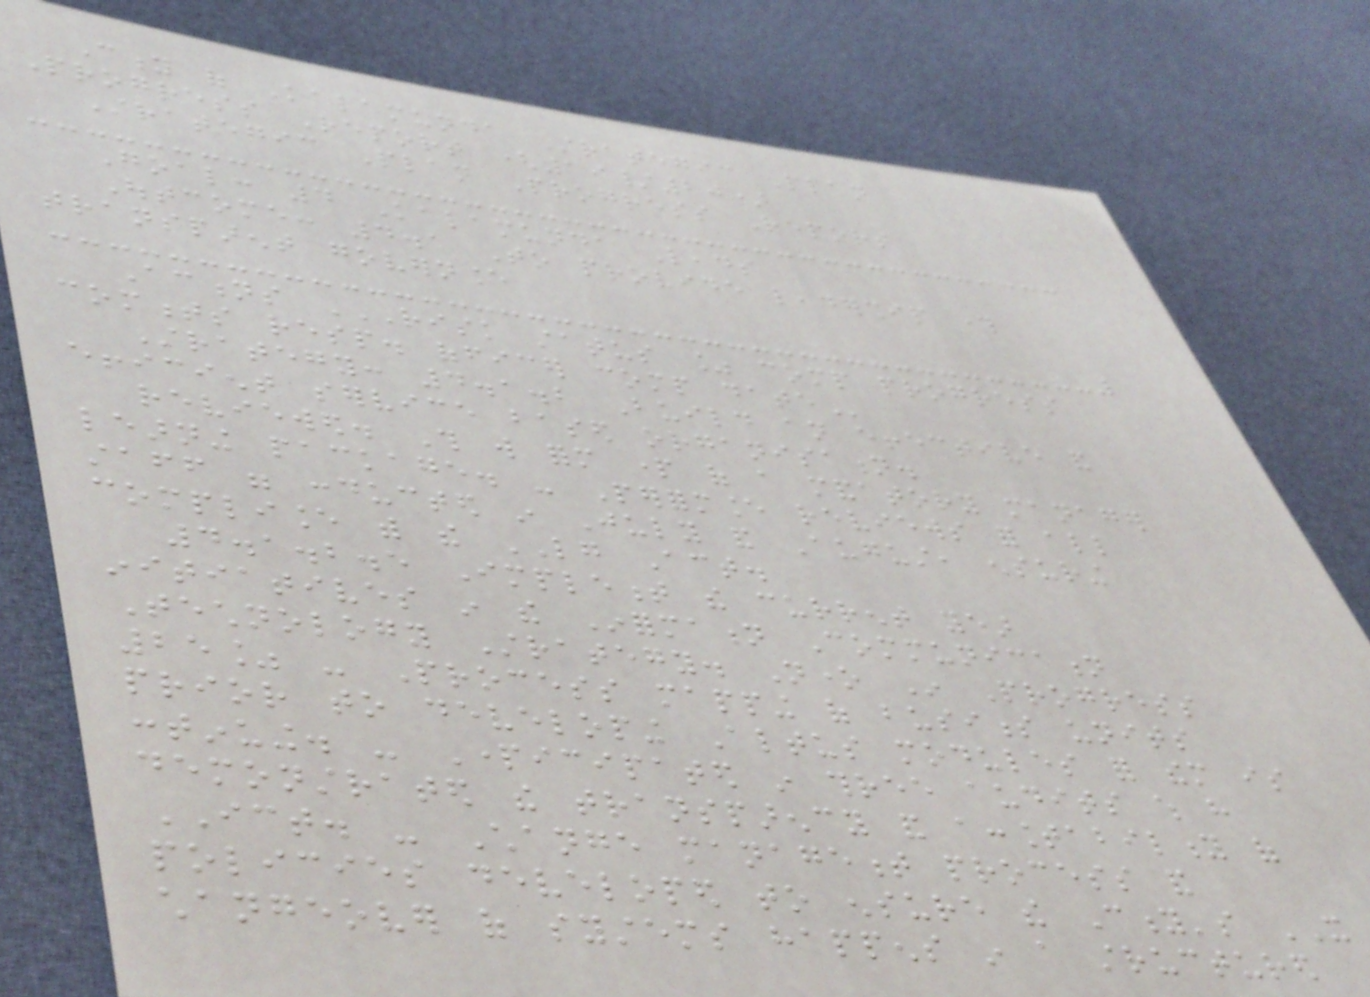City of Kalamunda Strategic Plan
Progress Report (19/20)
Strategic Plan Progress Report
Goal: 4 Kalamunda Leads
Outcome: 4.1 To provide leadership through
transparent governance
Actions RISK STATUS % COMP PROGRESS
COMMENTS RESP. OFFICER COMP DATE
Strategy: 4.1.2 Build an effective and
efficient service based organisation.
reviewed. This will form part of a mandatory manager
learning package. - Performance reviews for all
staff were conducted in July and August, ensuring
compliance with the LG Act.
4.1.2.5 Implement the current year
initiatives in the Information Communication
Technology Strategy. None In Progress
25% - Process mapping of business units
prior to developing Altus modules for them is
continuing. - Participated in three audits which have
demonstrated the transparency and accountability of
ICT. - Change management process and
policies developed to ensure the City's IT
changeover of systems happens in a structured
